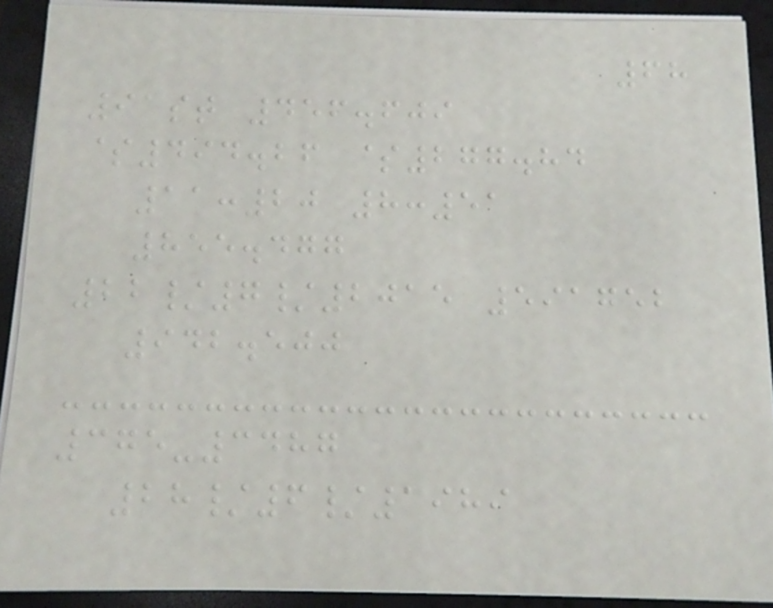68
91st 456.609
$494.26 $277.84
11:20 8:51
855.477
22/7/2015 591752
942.500
375-3487
28/6/1989
